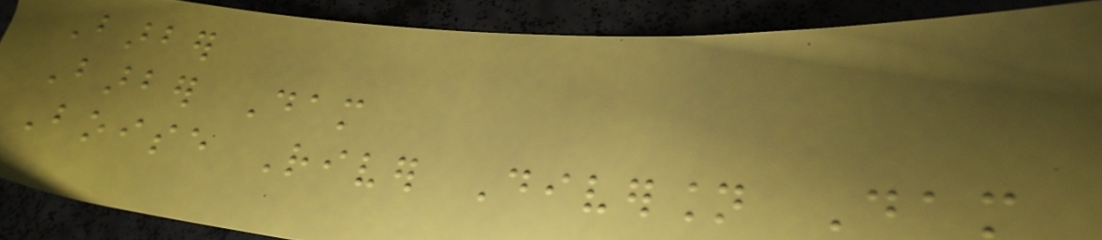Barber
Barber Dam
Boise River Diversion Dam
